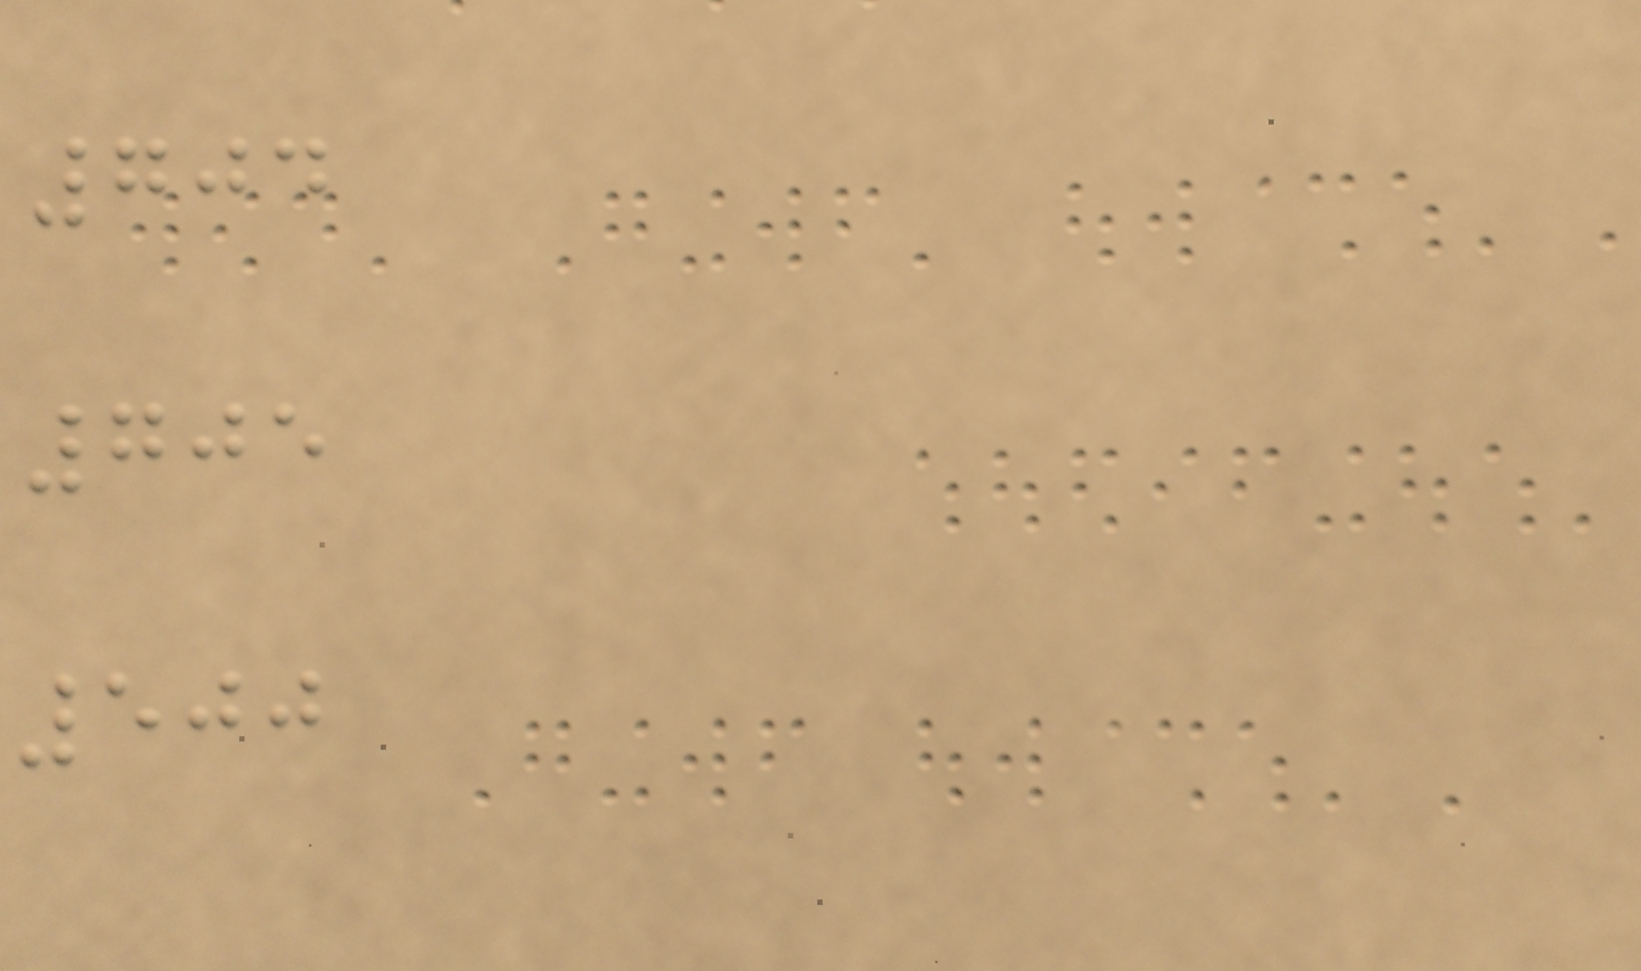704
705
500
